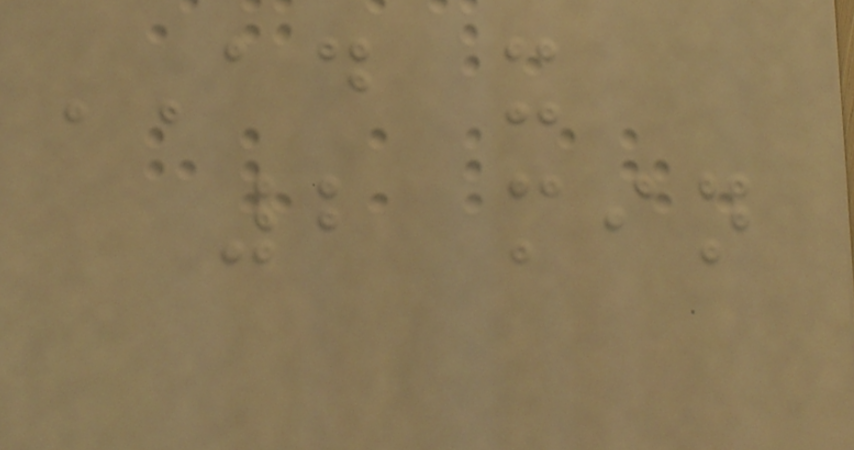AD x
2 min
